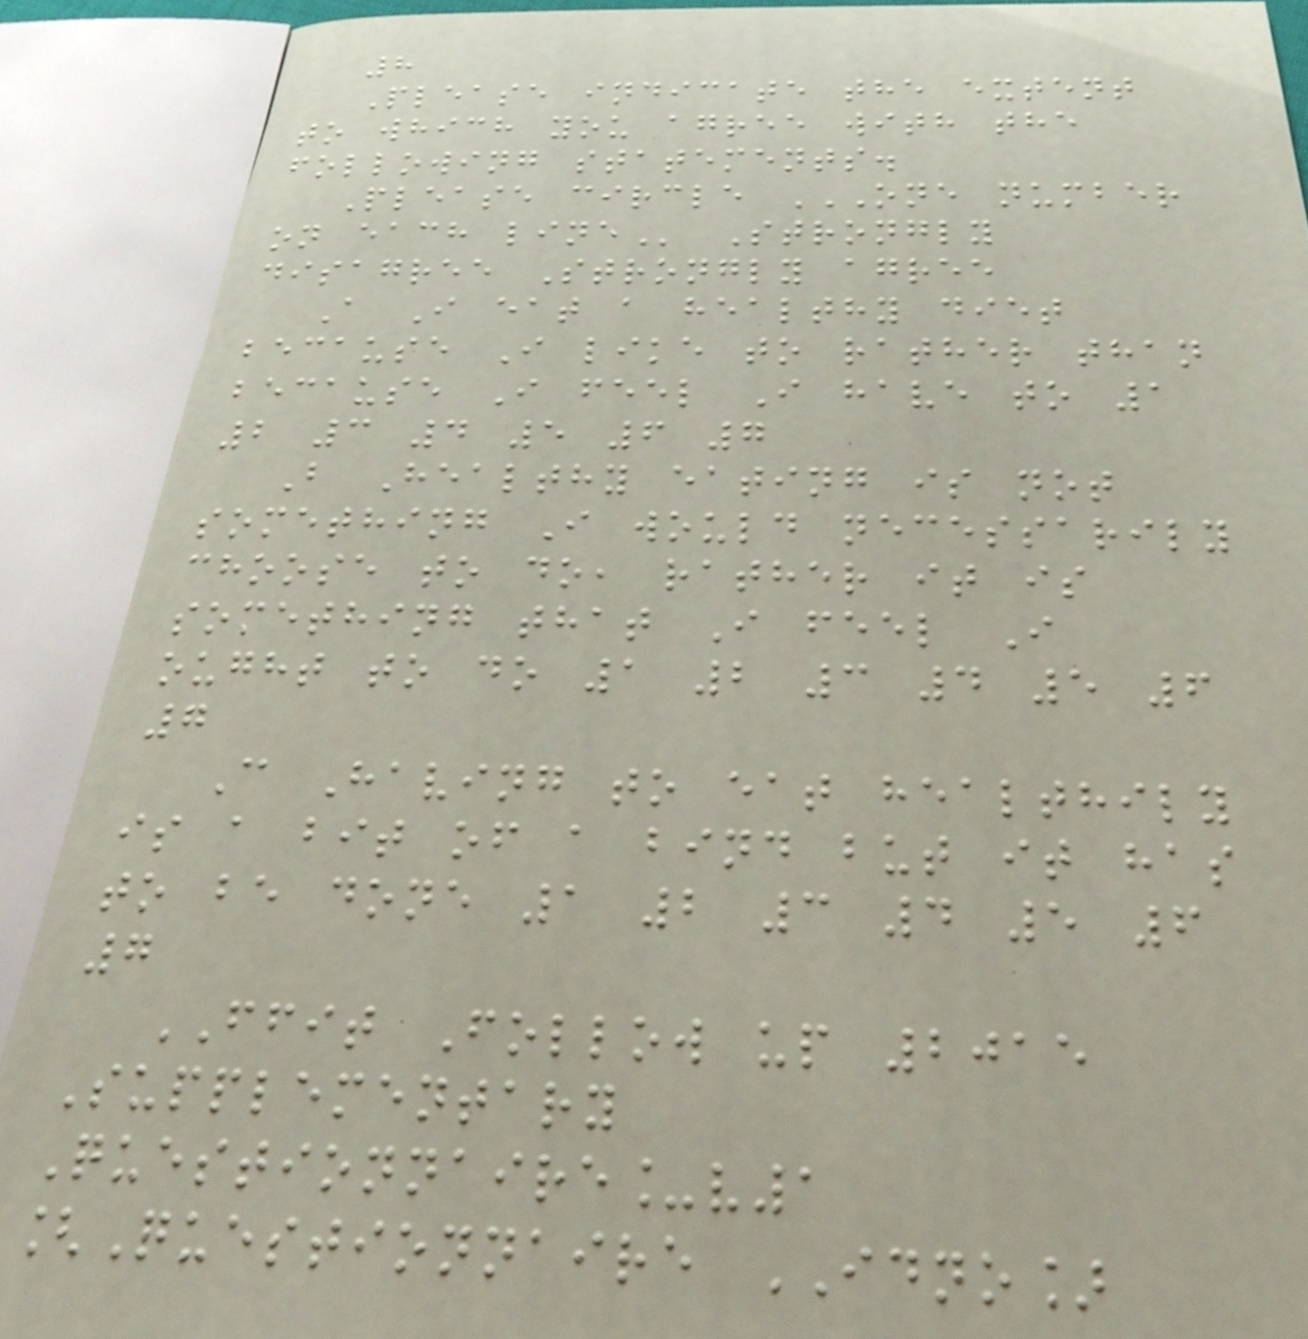8
Please indicate the extent
to which you agree with the
following statements.
Please circle ONE NUMBER
ON EACH LINE Strongly
disagree Strongly agree
A I eat a healthy diet
because I like to rather than
because I feel I have to 1
2 3 4 5 6 7
B Healthy eating is not
something I would necessarily
choose to do, rather it is
something that I feel I
ought to do 1 2 3 4 5 6
7
C Having to eat healthily
is a bit of a bind but it has
to be done 1 2 3 4 5 6
7
FFIT Follow up 2015
Supplementary
Questionnaire_v1
[Questionnaire IDNO]
